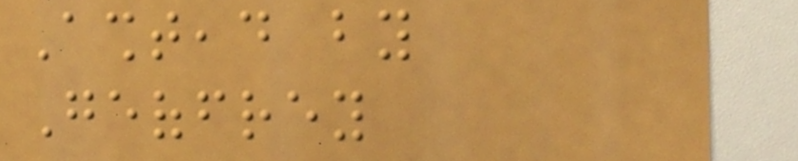Ashtead by
Geoffrey
